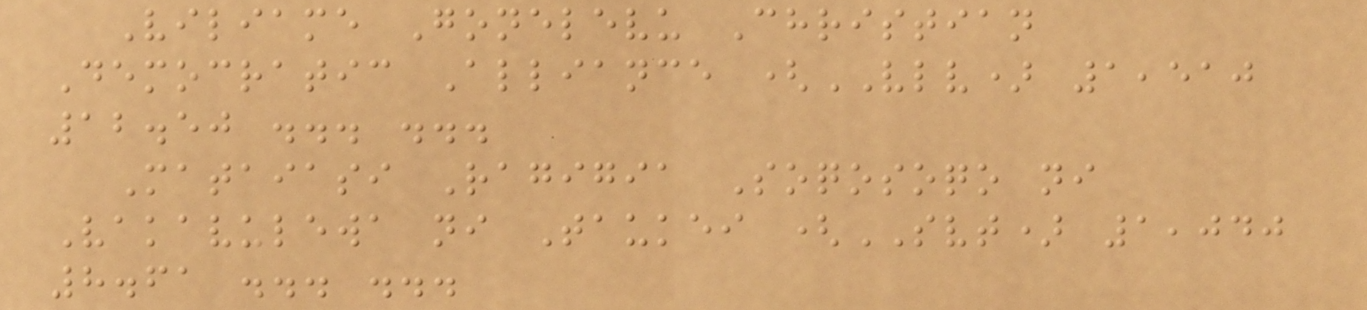Viliame Gonelevu Christian
Democratic Alliance (VLV) 1,510
12.50 ... ...
Mataiasi Ragigia Soqosoqo ni
Vakavulewa ni Taukei (SVT) 1,040
8.61 ... ...
